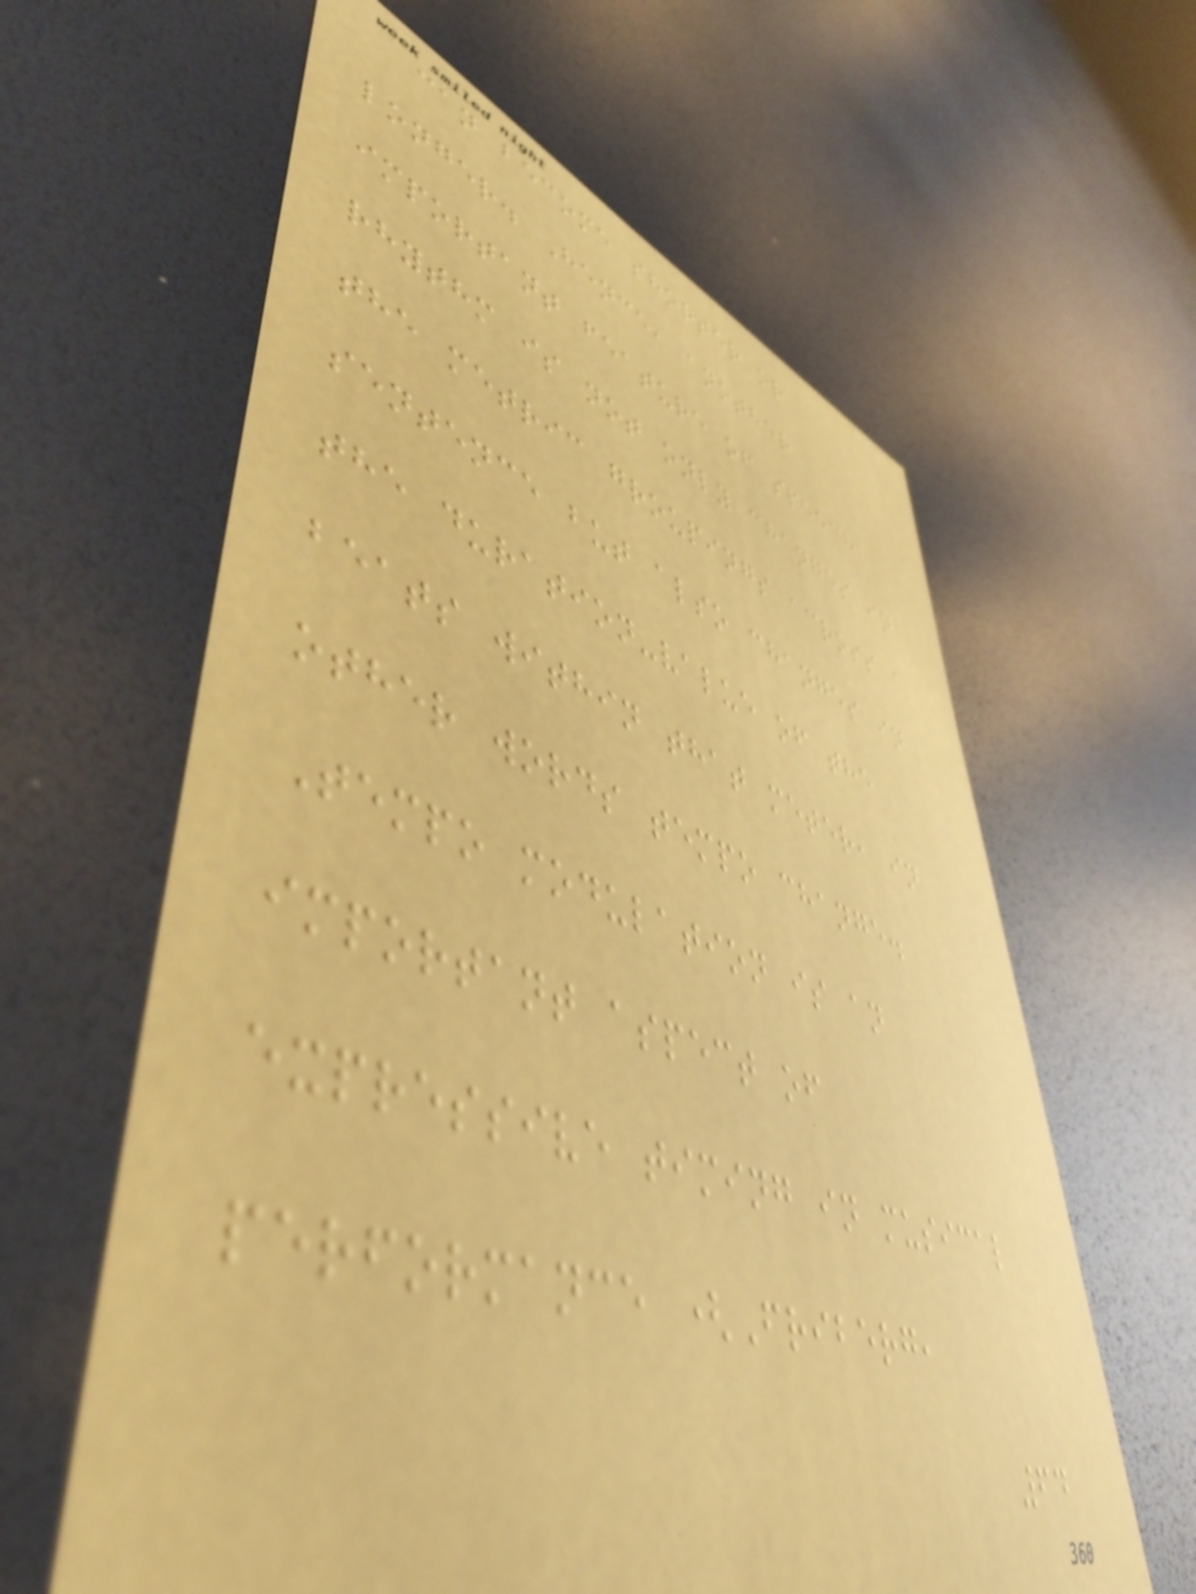can become shorter or
longer. Hence, another
important feature of speech
rhythm is not only changes in
the metric groupings across a
sentence but also changes in
the duration-value of the
beats within that meter, in
other words tempo change.
Tempo modulation is an
important aspect of
expressive timing in musical
performance (Friberg,
64
